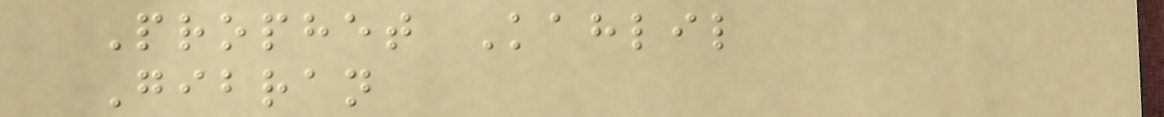Prophet Kahlil
Gibran
